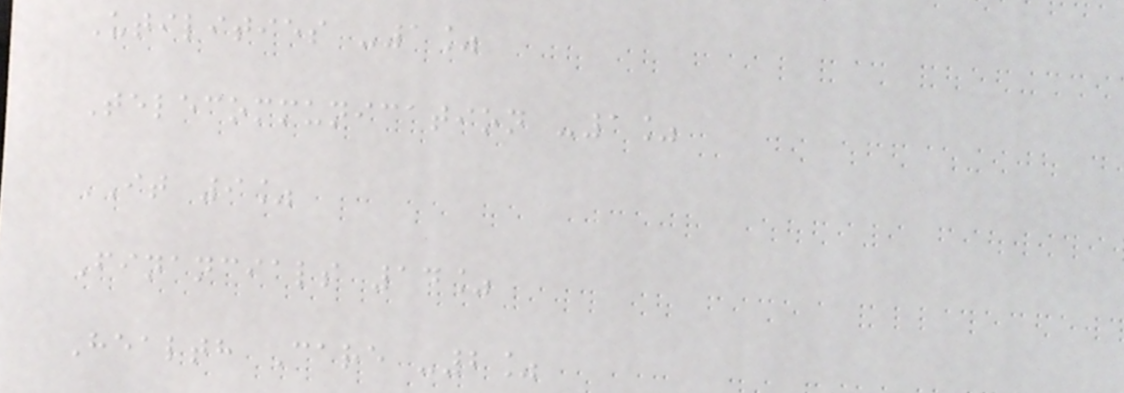Utilities -1%
Telecommunication -1%
IT 9%
Financials 14%
Health Care -2%
